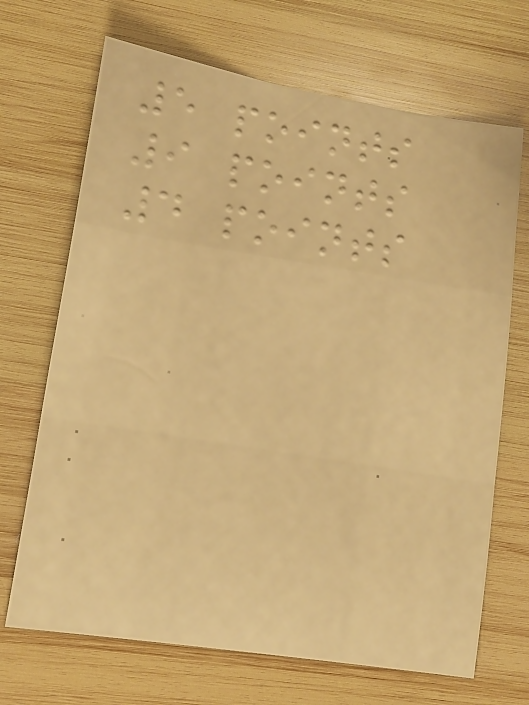5 points
9 points
4 points
